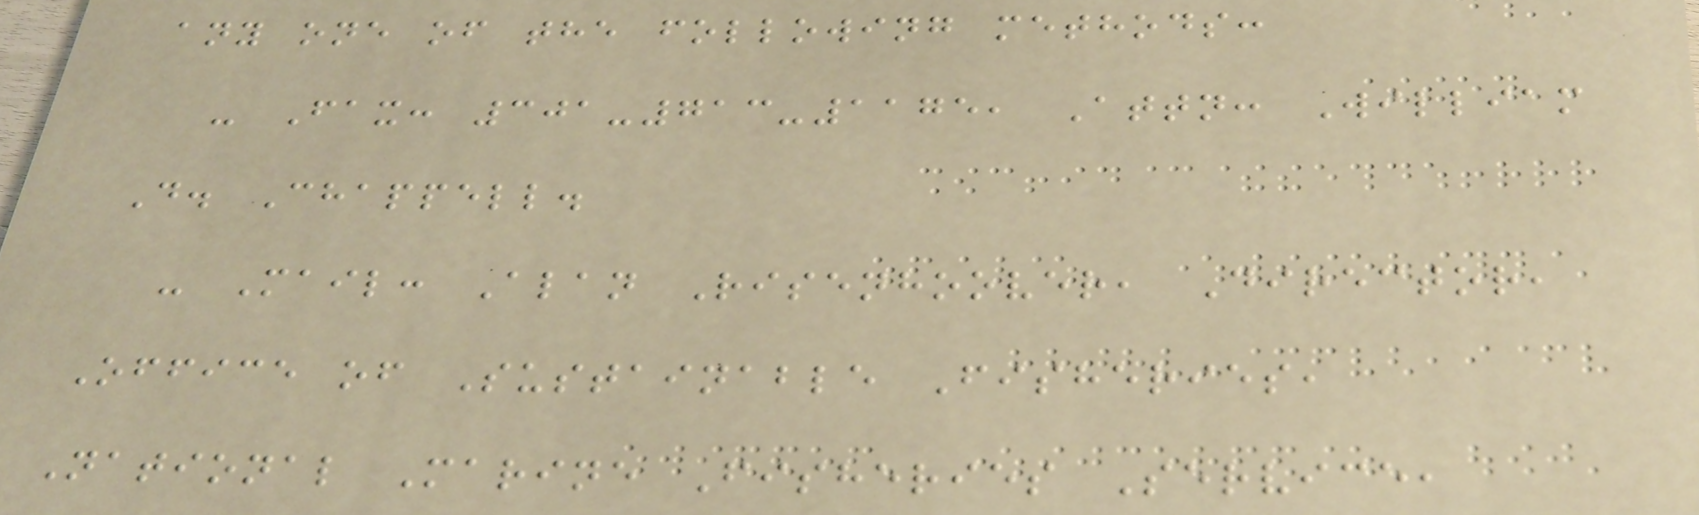any one of the following methods:
- Fax: 301-713-1175, Attn: William
D. Chappell.
- Mail: Alan Risenhoover, Director,
Office of Sustainable Fisheries,
National Marine Fisheries Service,
